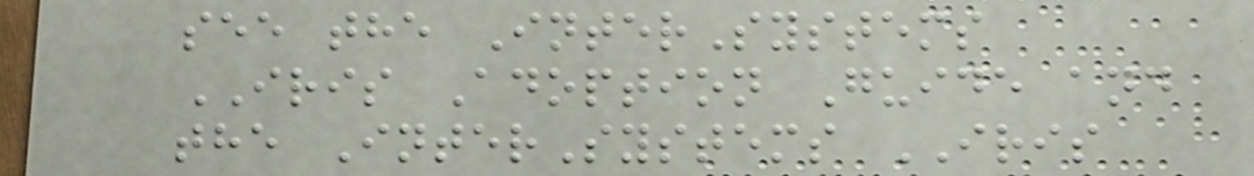see the InterSystems
IRIS Adoption Guide and
the InterSystems IRIS
